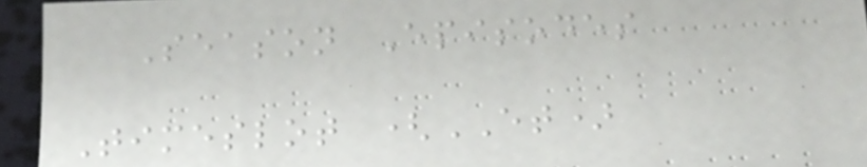Season Episodes
Timeslot (ET)
